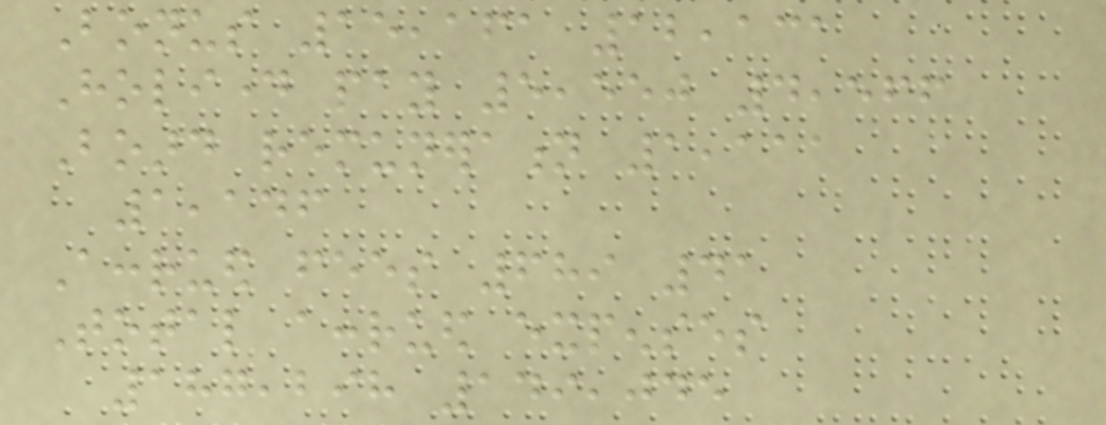Bonus 15,161 12,131
Holiday pay 5,550 4,566
Board remuneration 1,111
1,146
Accrued fees 689 41
Total accrued expenses
187,298 149,045
